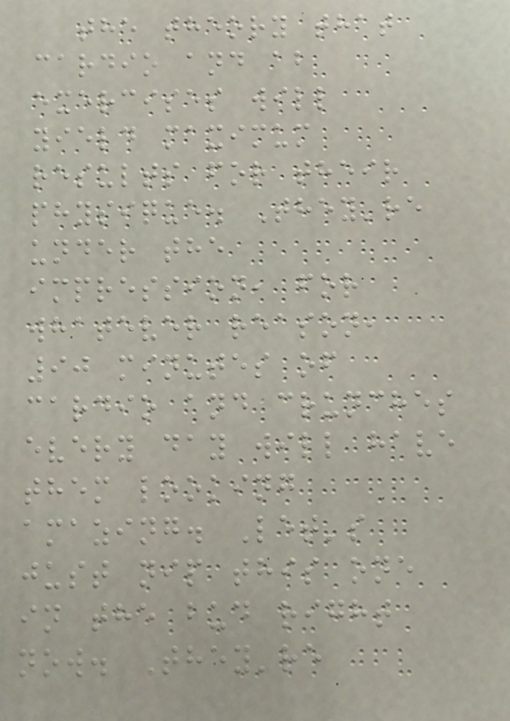the theory that
cardio and ab
exercises will
yield maximum
results for their
physique. They're
under the
impression, for
whatever reason,
90 minutes of
cardio and crunches
every day will have
them looking
amazing. Let's
just nip this one
in the bud right
now. They're
